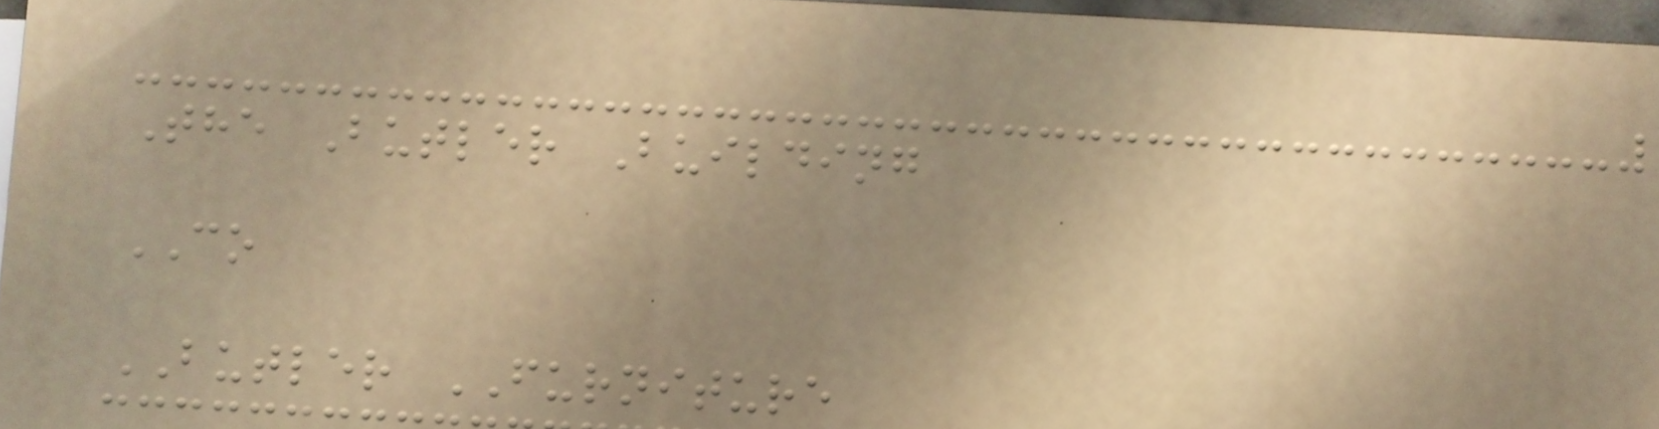The Butler Building
CO
BUTLER FURNITURE
